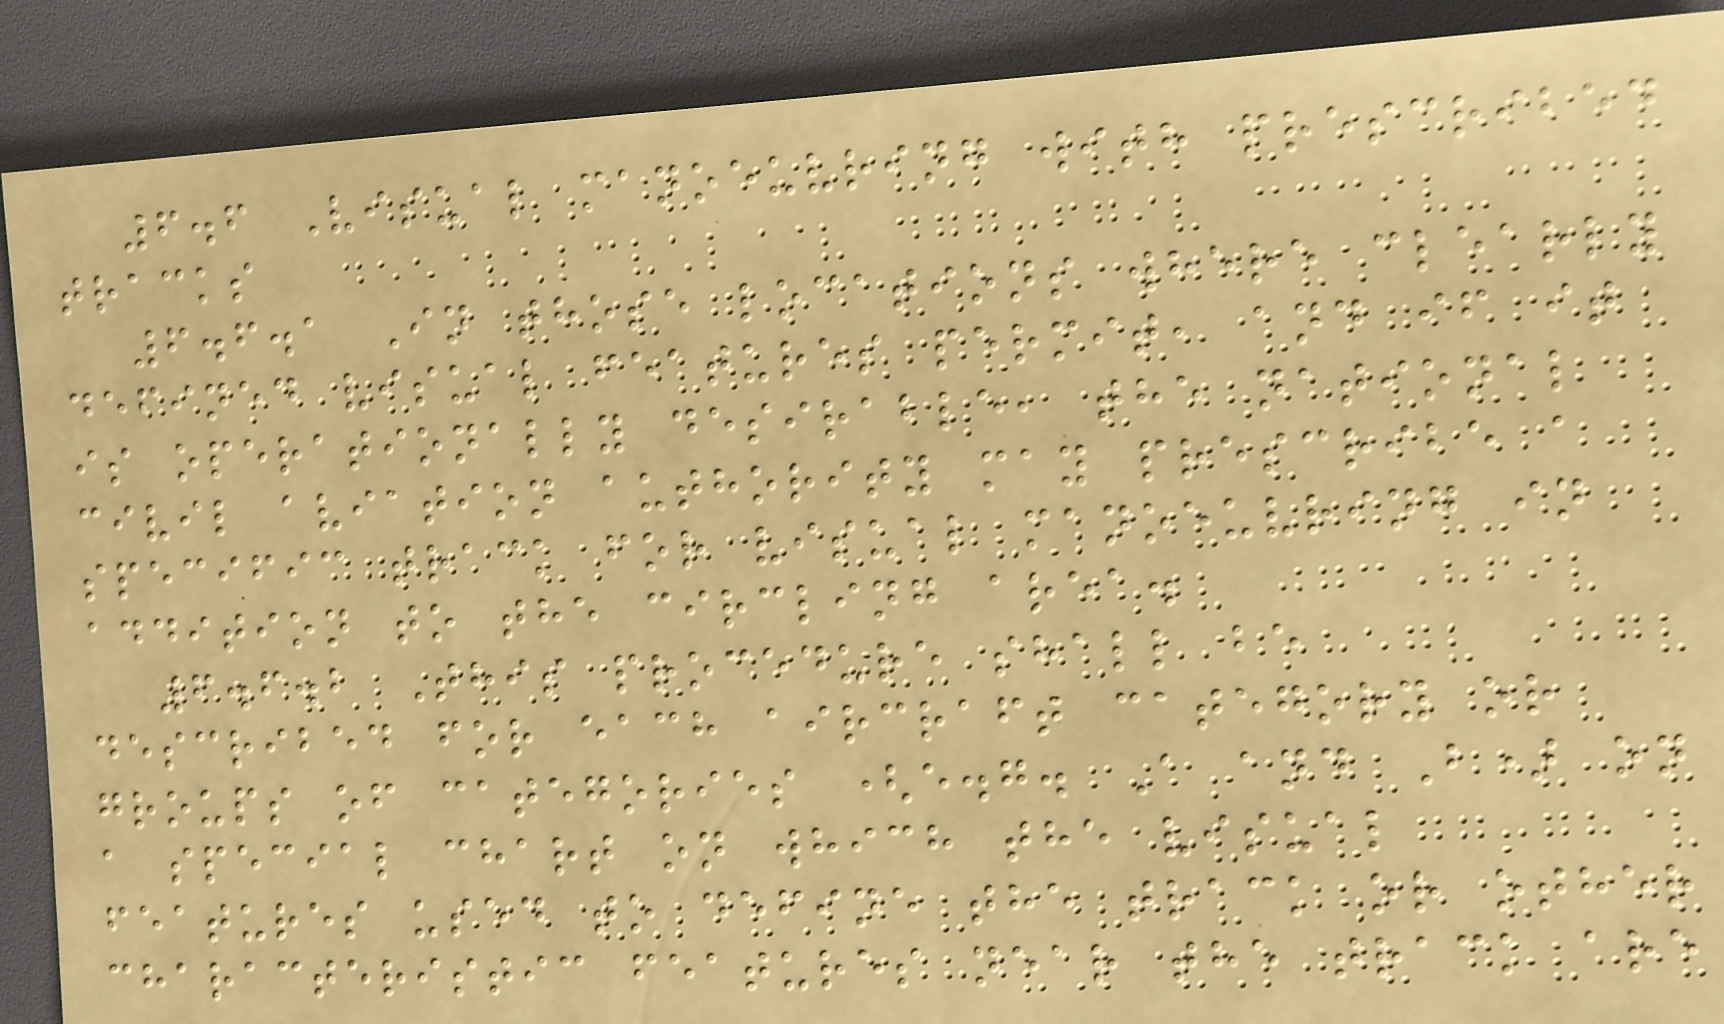6.6 Visual manoeuvring with prescribed
tracks
6.6.1 In those locations where clearly
defined visual features permit, and if it
is operationally desirable, the national
civil aviation authority may prescribe a
specific track for visual manoeuvring in
addition to the circling area.
6.6.2 This procedure shall be
described for each aircraft category or
groups of categories (e.g. A and B) on
a special chart on which the visual
features used to define the track or other
characteristic features near the track are
